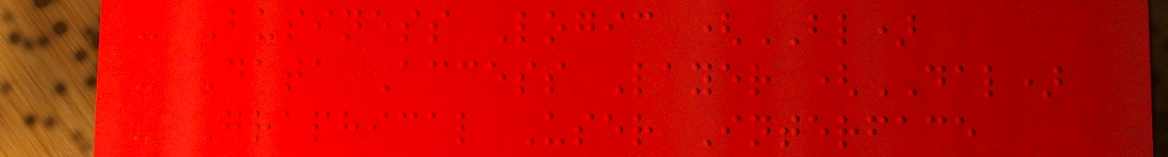- Business Logic (BL)
- Data Access Layer (DAL)
- Graphical User Interface
